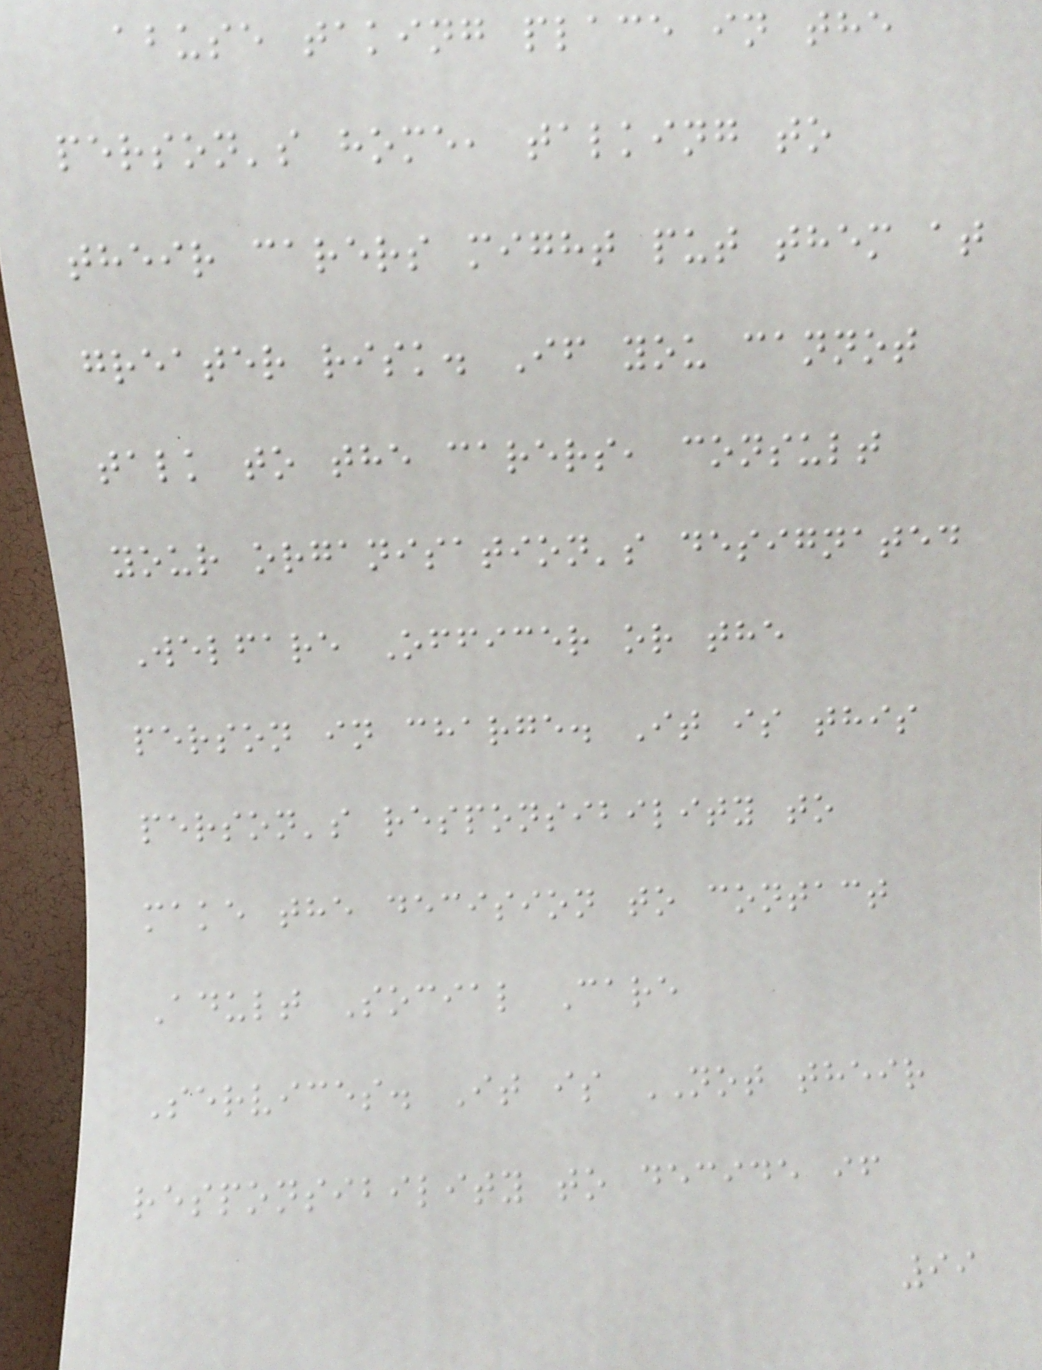abuse taking place in the
person's home, talking to
their carers might put them at
greater risk. If you cannot
talk to the carers, consult
your organisation's designated
Welfare Officer or the
person in charge. It is this
person's responsibility to
make the decision to contact
Adult Social Care
Services. It is NOT their
responsibility to decide if
99
